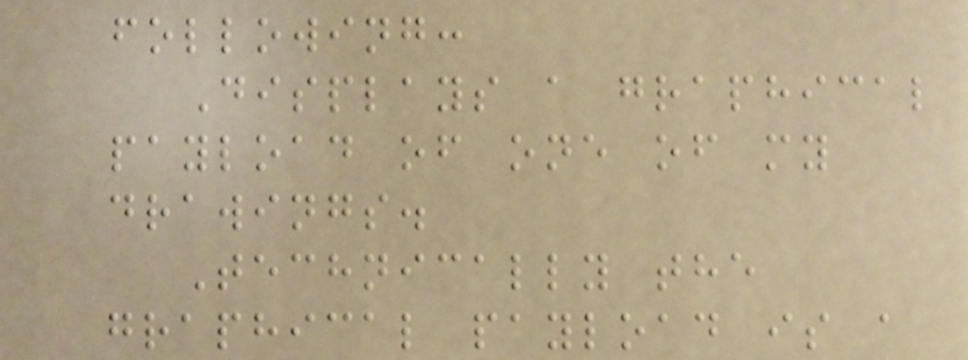following:
Displays a graphical
payload of one of my
drawings.
Technically the
graphical payload is a
